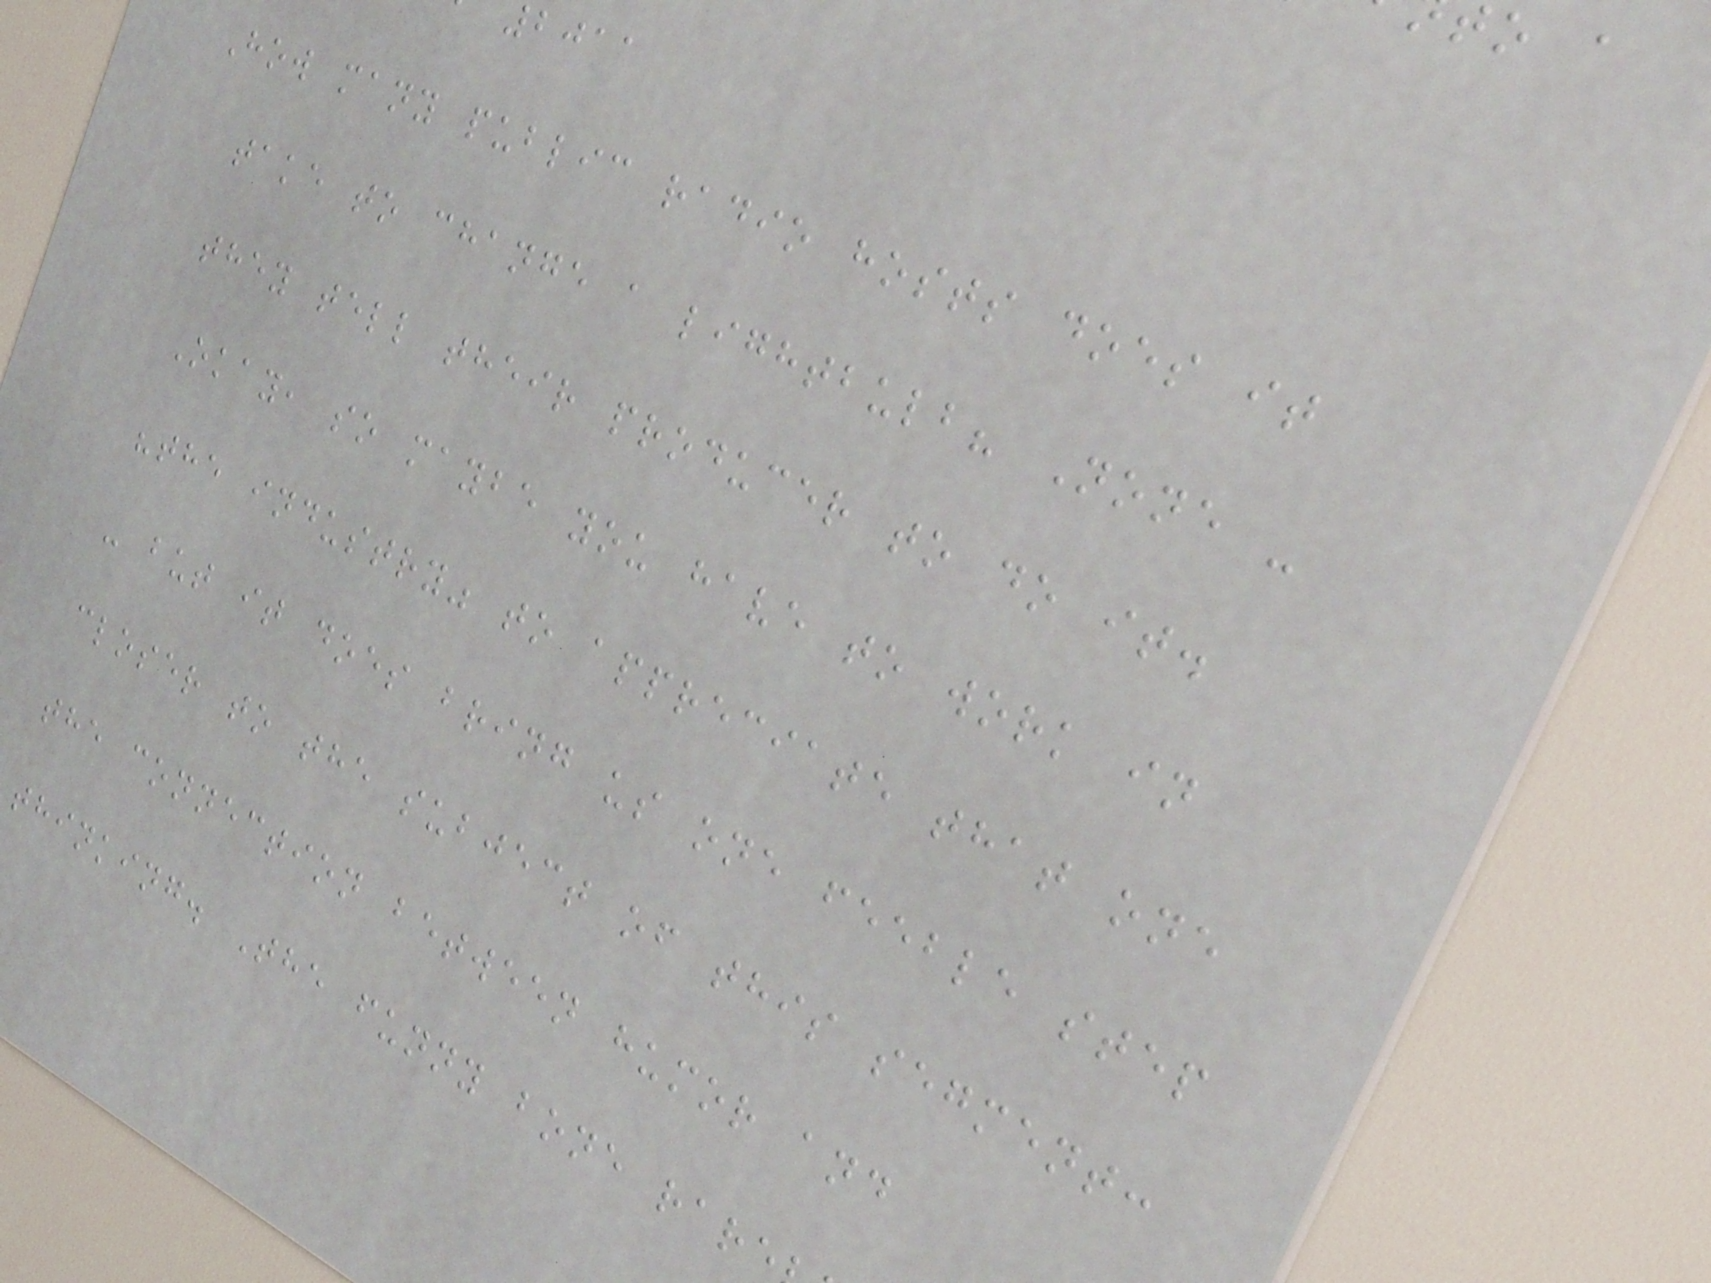2011
How many public radio hosts does it
take to change a lightbulb? None -
they tell their producer to do it.
Okay, so maybe you have to work in
"the industry" to appreciate that one
- but it does bring us one feeble step
closer to the subject of this segment:
the connection between humor and
thinking. The funny bone rare
